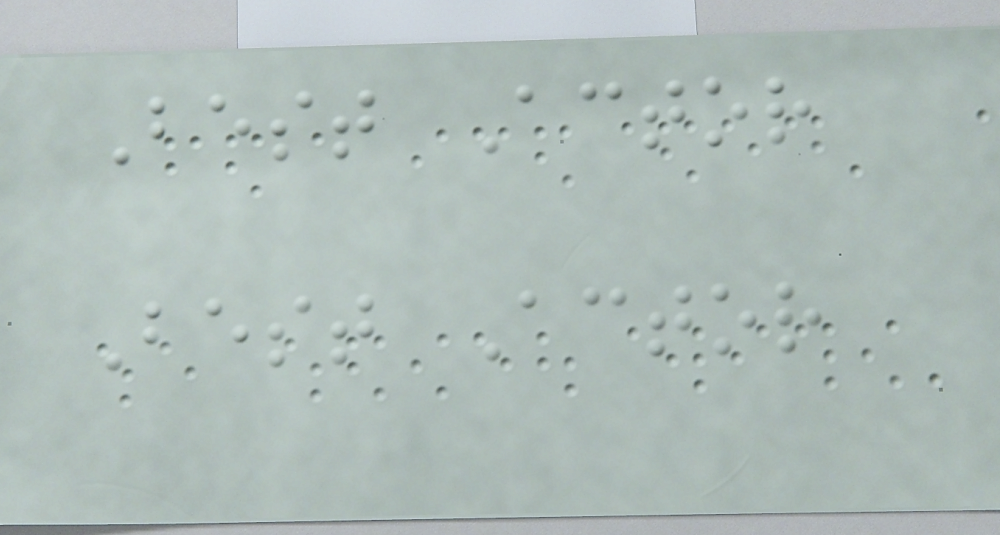Best Actor
Best Actor
